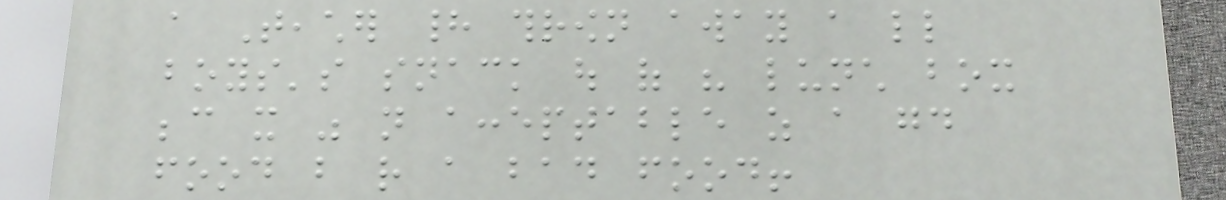a Teacher had thrown away a little
boys's snack out of his lunch box
because it was not acceptable as a good
food but rather a bad food!
